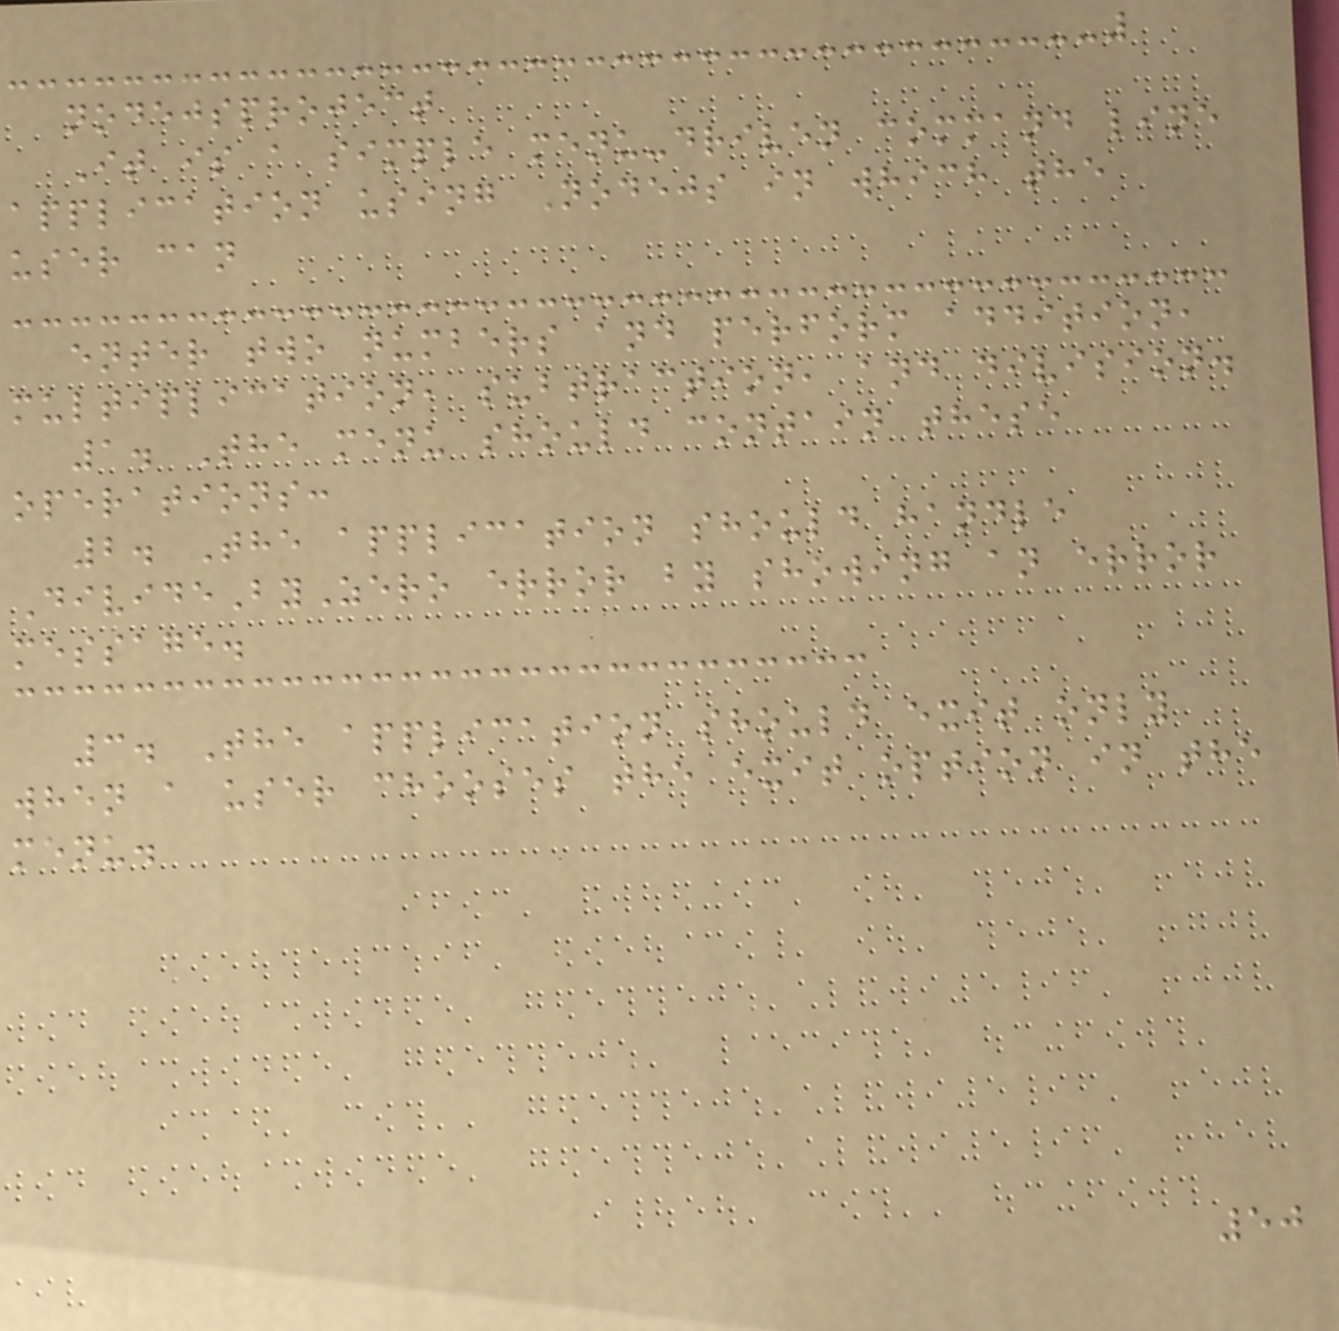nodejsproject
It is a simple menu-driven command line
application using Nodejs in which the
user can
enter two numbers and perform addition,
multiplication, subtraction, and division.
1. The menu should contain these
operations:
2. The application should handle
DivideByZero error by showing an error
message.
3. The application should exit only
when a user chooses the exit option in the
menu.
50
